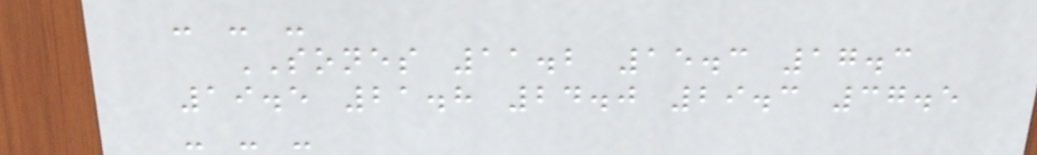- - -
SONES 11.2 15.3 17.3
19.5 21.8 24.0 29.3 37.5
- - -
